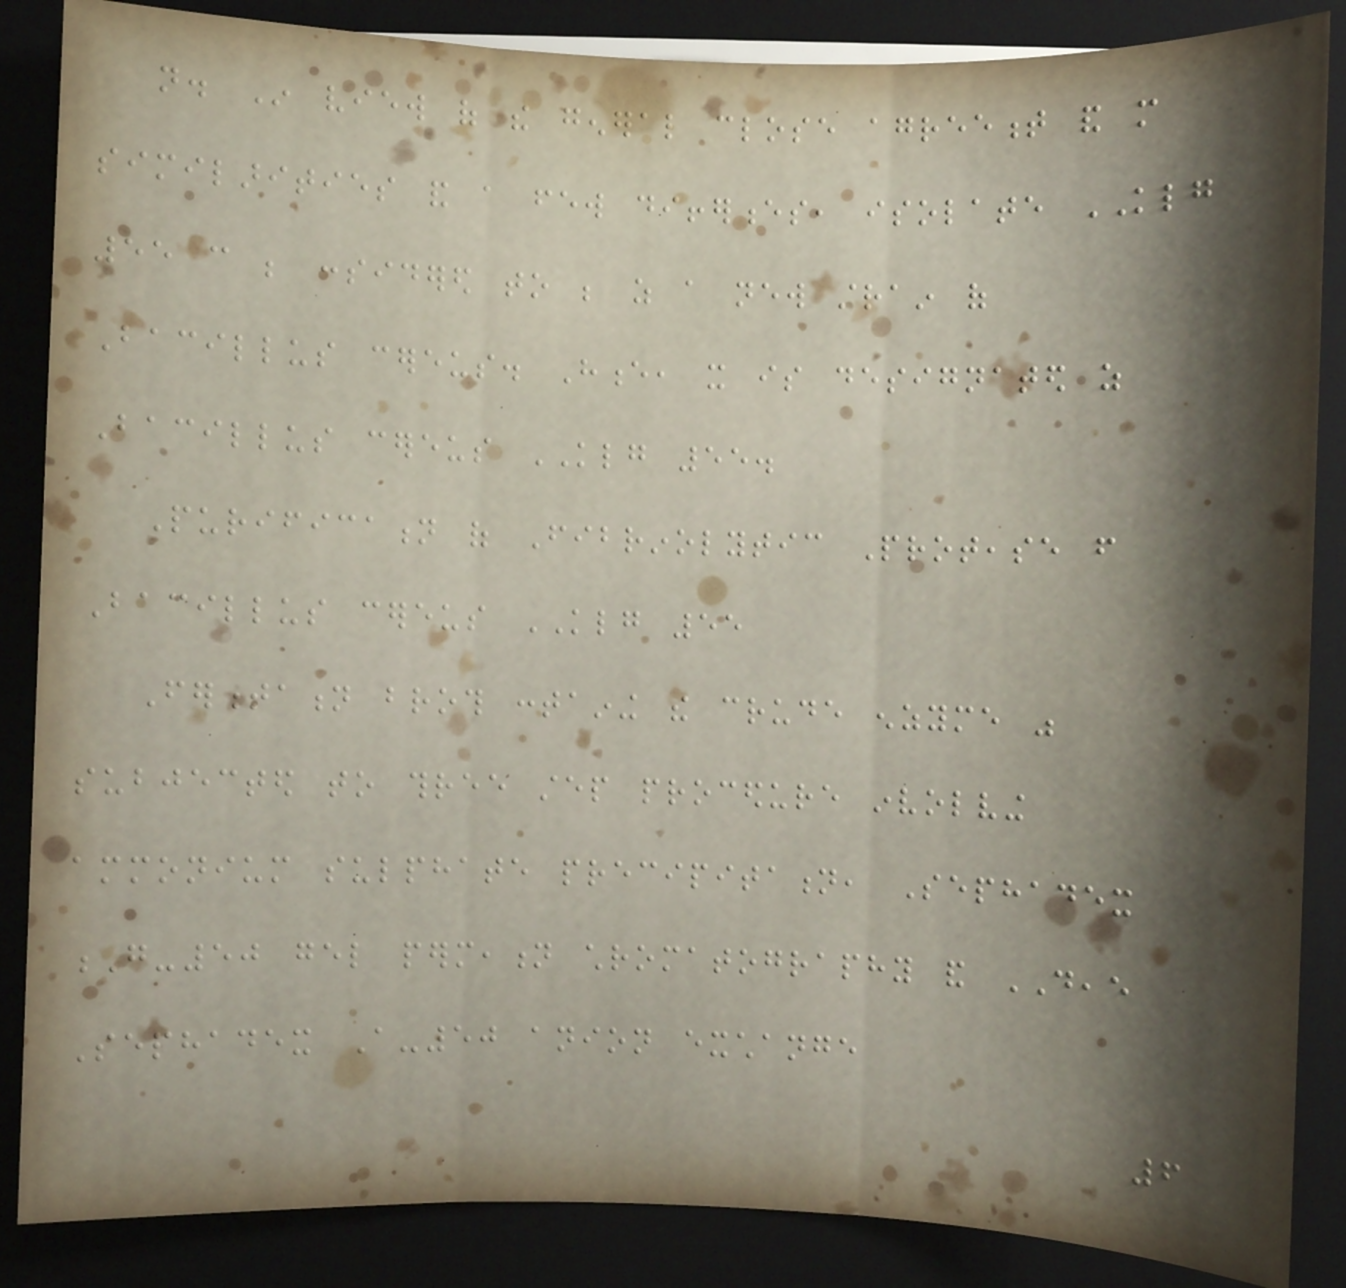not. In view of the general close agreement and more
similarities and a few differences, isolate KLG
55 can be considered to be as a new strain of
Bacillus cereus. Hence, it is designated as
Bacillus cereus KLG 55.
Purification of Fibrinolytic Protease from
Bacillus cereus KLG 55
Fermentation broth containing the crude enzyme was
subjected to three step procedure involving
ammonium sulphate precipitation, Sephadex
G-50 gel permeation chromatography and DEAE
Sephadex A-50 anion exchange
6
